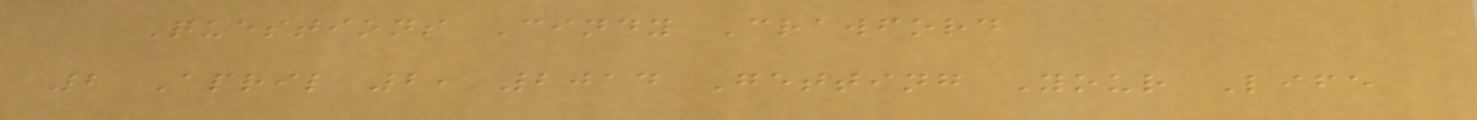Questions Cindy Crawford
2 April 2, 2014 Getting Your Life
